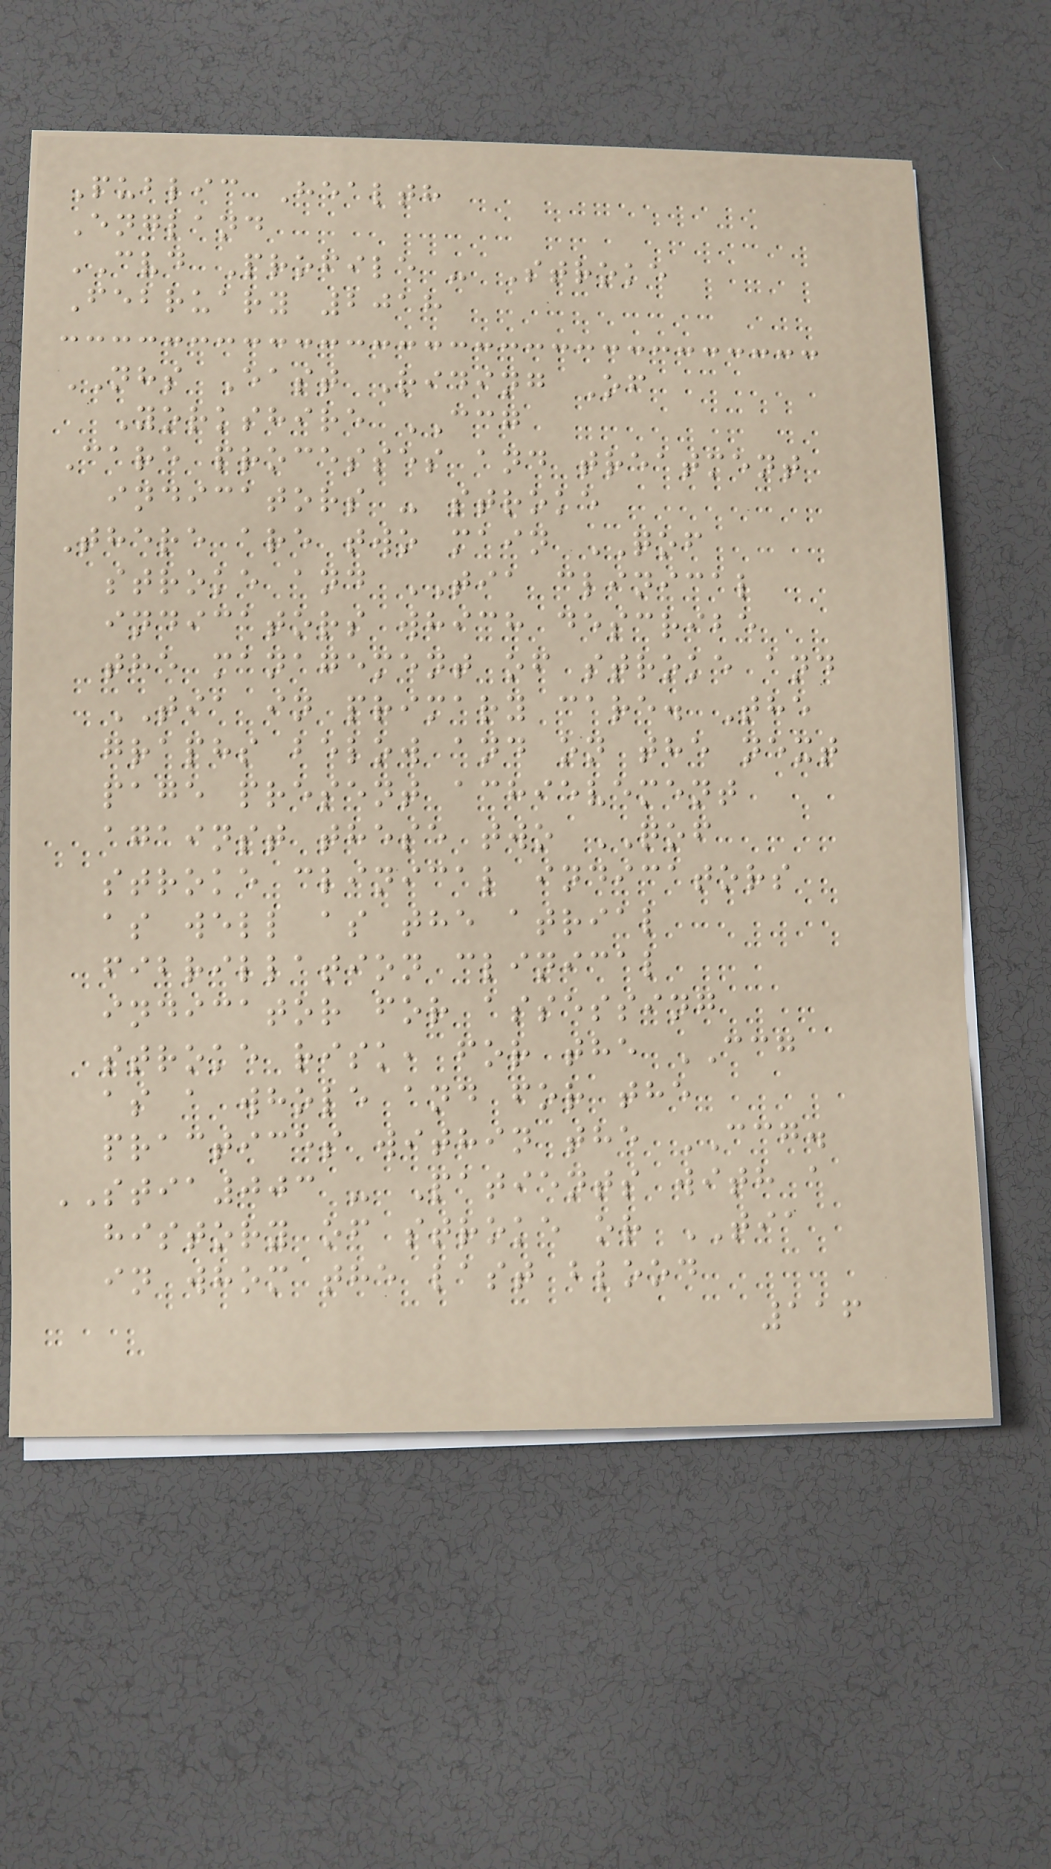Public Health
England
CVD Profile - Stroke
February 2018
NHS East Riding Of
Yorkshire CCG
Care processes and treatment
indicators - stroke
There are two main QOF
stroke and TIA clinical
indicators which describe
the management of stroke and
TIA in primary care. The
graphs below and on the next
page present achievement
against these two QOF
stroke clinical indicators
as well as the atrial
fibrillation clinical
indicator for assessing
stroke risk, for the CCG
as a whole and for the
practices within the CCG.
STIA003 - Patients with a
history of stroke or TIA
in whom the last blood
116
